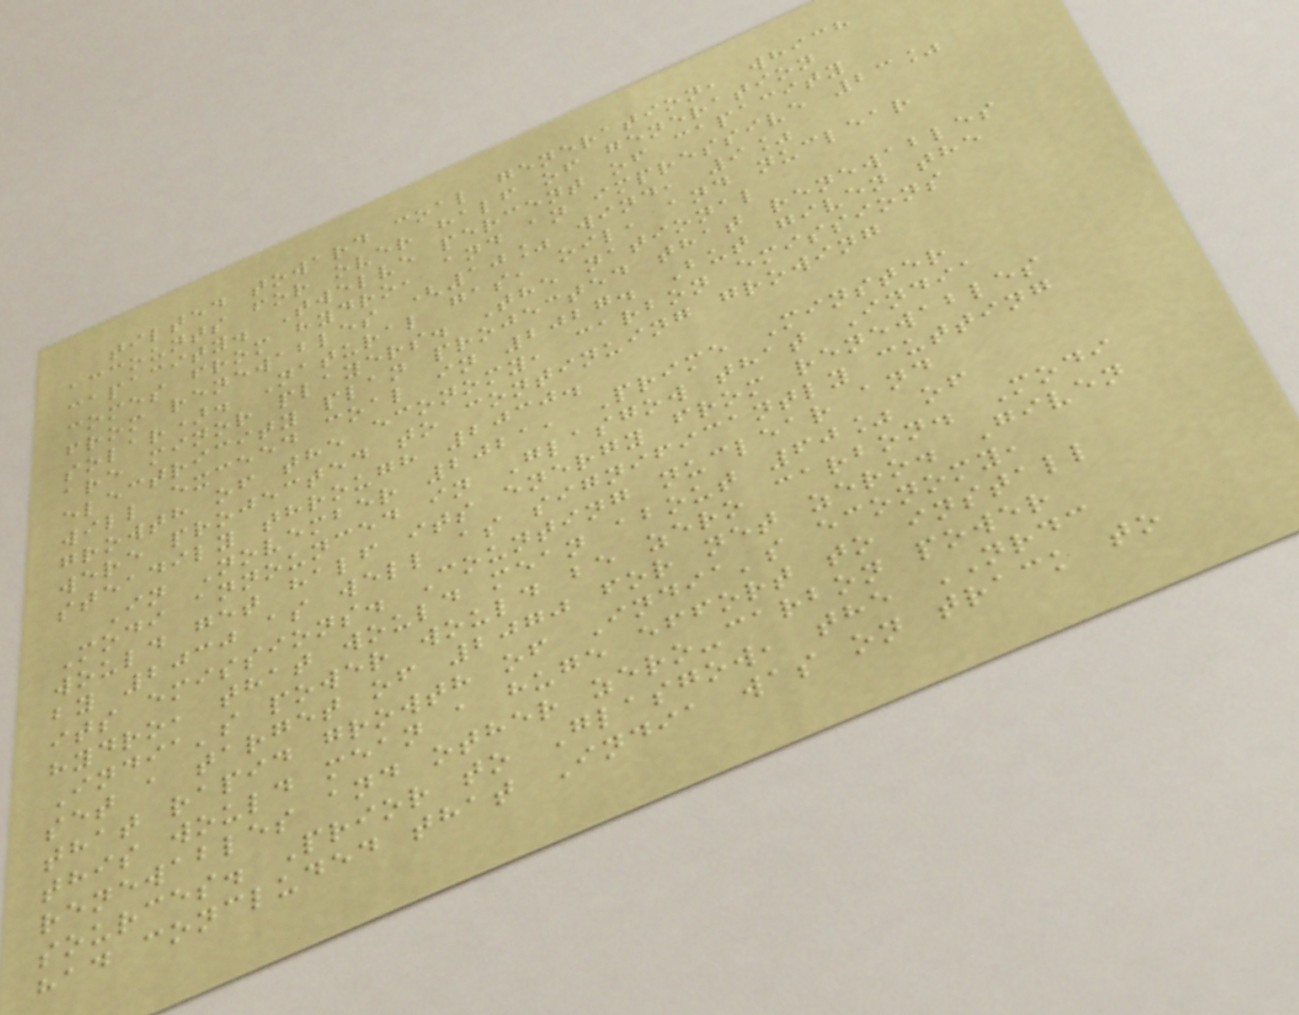tilted toward coal generation, which
accounts for over half of generation
capacity. Twelve percent of capacity
comes from hydro, and an impressive 23%
from renewables (10% wind, 9%
solar). Natural gas, oil, and nuclear
are minor players. The national
electricity plan projected that renewables
will exceed coal in 2027. But given the
growth of the economy, carbon emissions
were projected to continuing growing
steadily through 2030.
In November 2021, Prime Minster
Modi announced in Glasgow that India
would get half its energy from renewables
by 2030 as well as significantly cutting
its emissions. Counting nuclear and
hydro, that would mean about 60% of
India's power would be zero carbon. Modi
set a target of 2070 for net zero. Given
that rapid growth of India's economy,
this would mean a huge effort to install
renewables and other zero-carbon power
sources. Prior to Glasgow, the NRDC
had concluded that India was on track to
